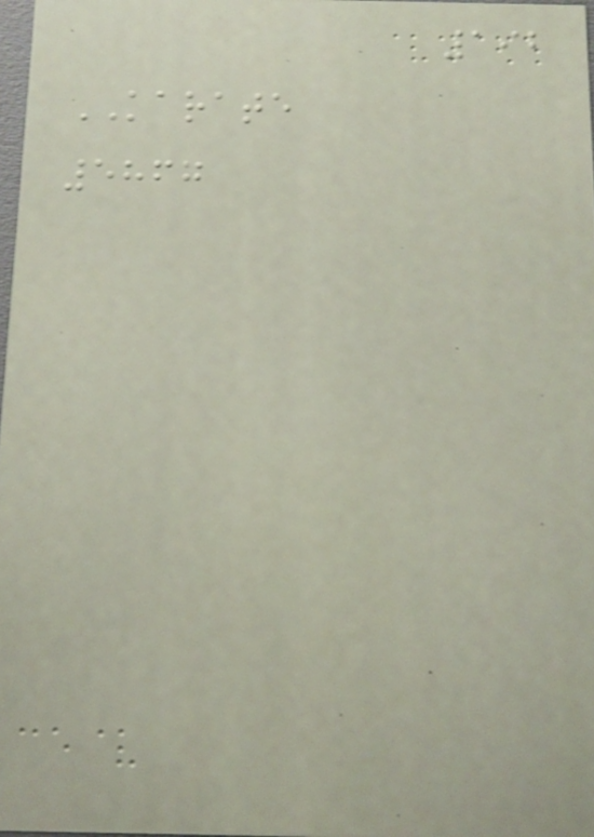192
KARATE
5867
